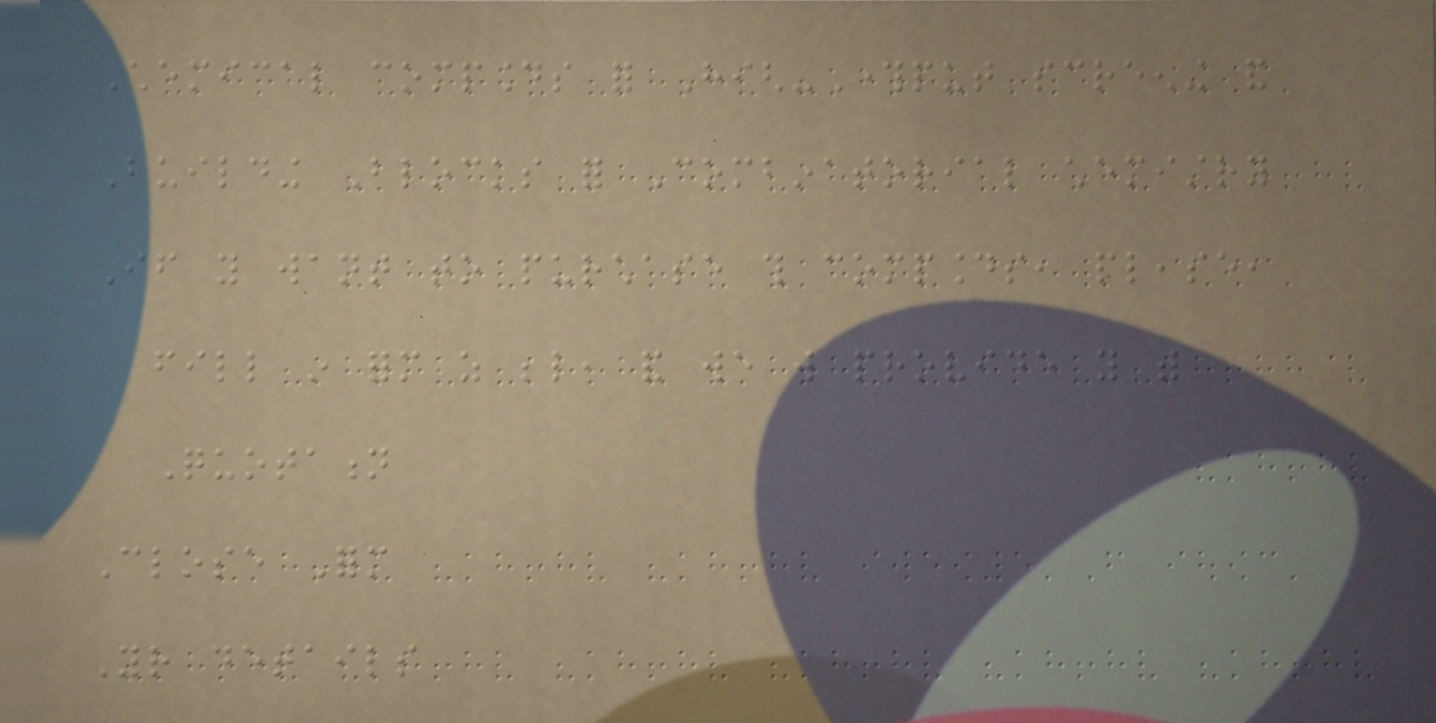Chemical compounds for High-Throughput screening and
Building Blocks for Combinatorial chemistry
If you want to purchase this compounds, please,
fill in form as below, and we will provide you with
Quotation
Close Form
Your details
